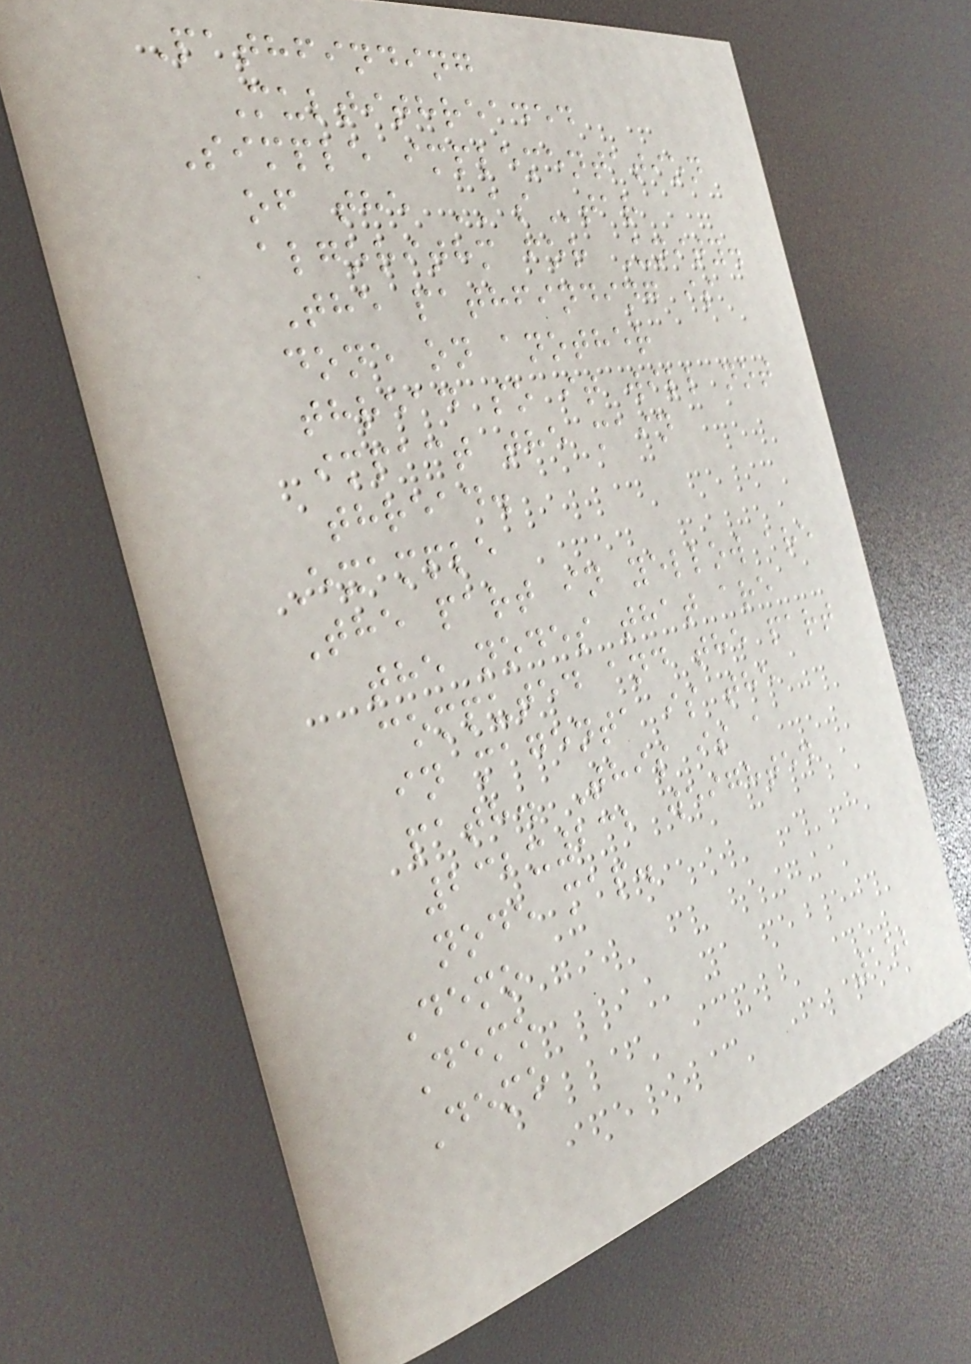Pathfinding
Multithreaded
Simple implementation
of the AStar
algorithm for Unity.
The pathfinding is
done on another
thread so it will not
impact the main
thread.
Example
The part in yellow are
the nodes that are
computed and the part
in magenta is the
path. This is a
232x232 weighted
node map.
Demo
Demo
Demo
152
